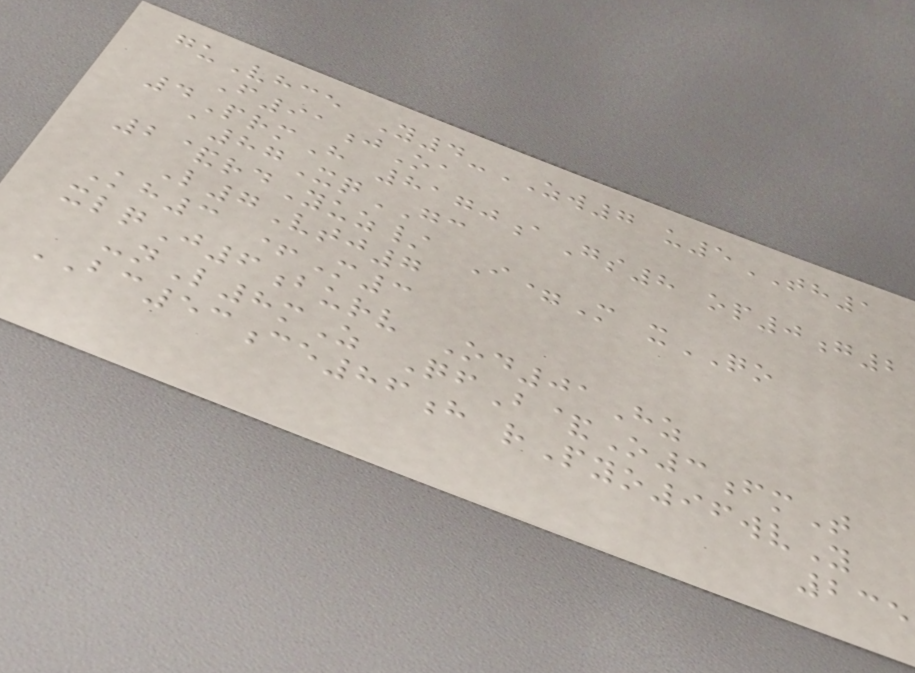guVhce Y4-ZW7 u5TH1
F91jOa
4PrmH 8170aGs8 op0g2
a87XqGC
2&rdYuz/ I=M xQO
L7Vtj7
Kh3 +M3
xlqJ6burv Od01Hz
-nL8mZ QfB&O3fmT
BC53ce86h rPyo96wvY
235
